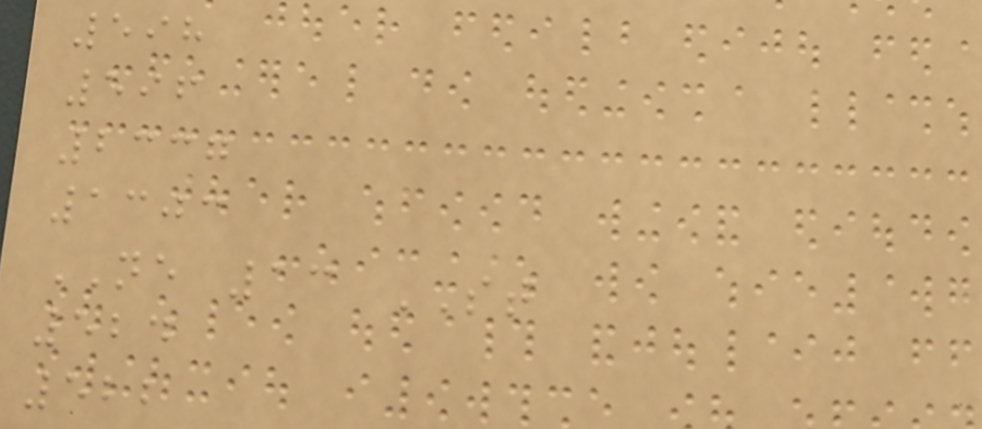598
596
2337
1303
NE 13 ST
524
522
